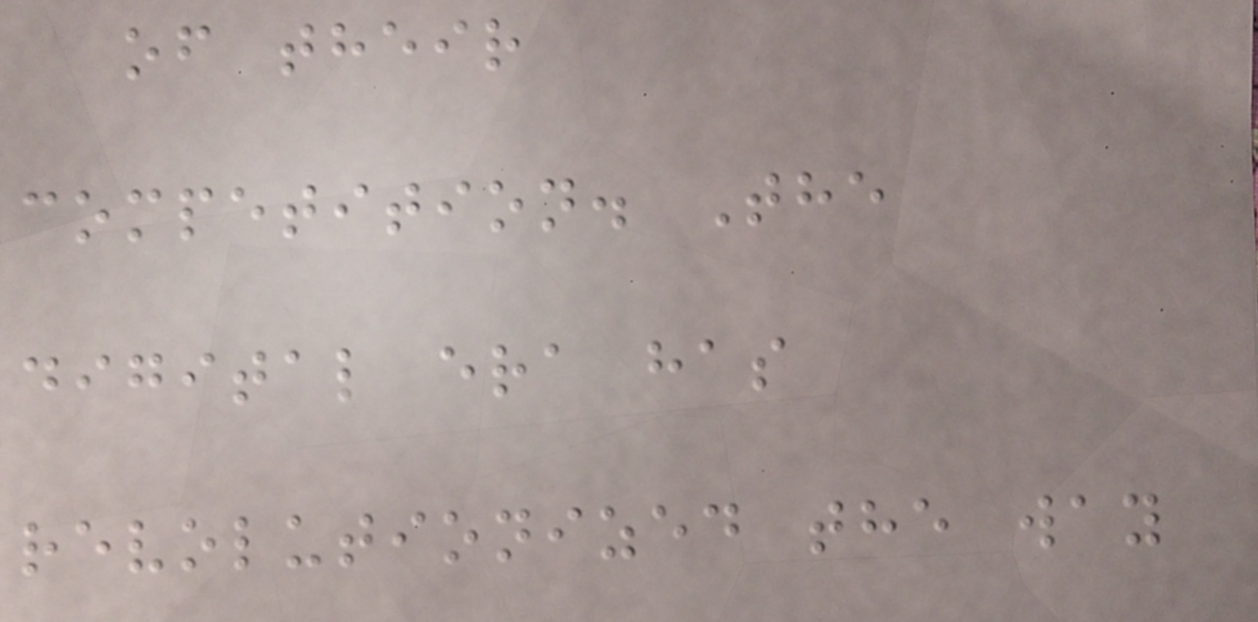of their
competition. The
digital era has
revolutionized the way
